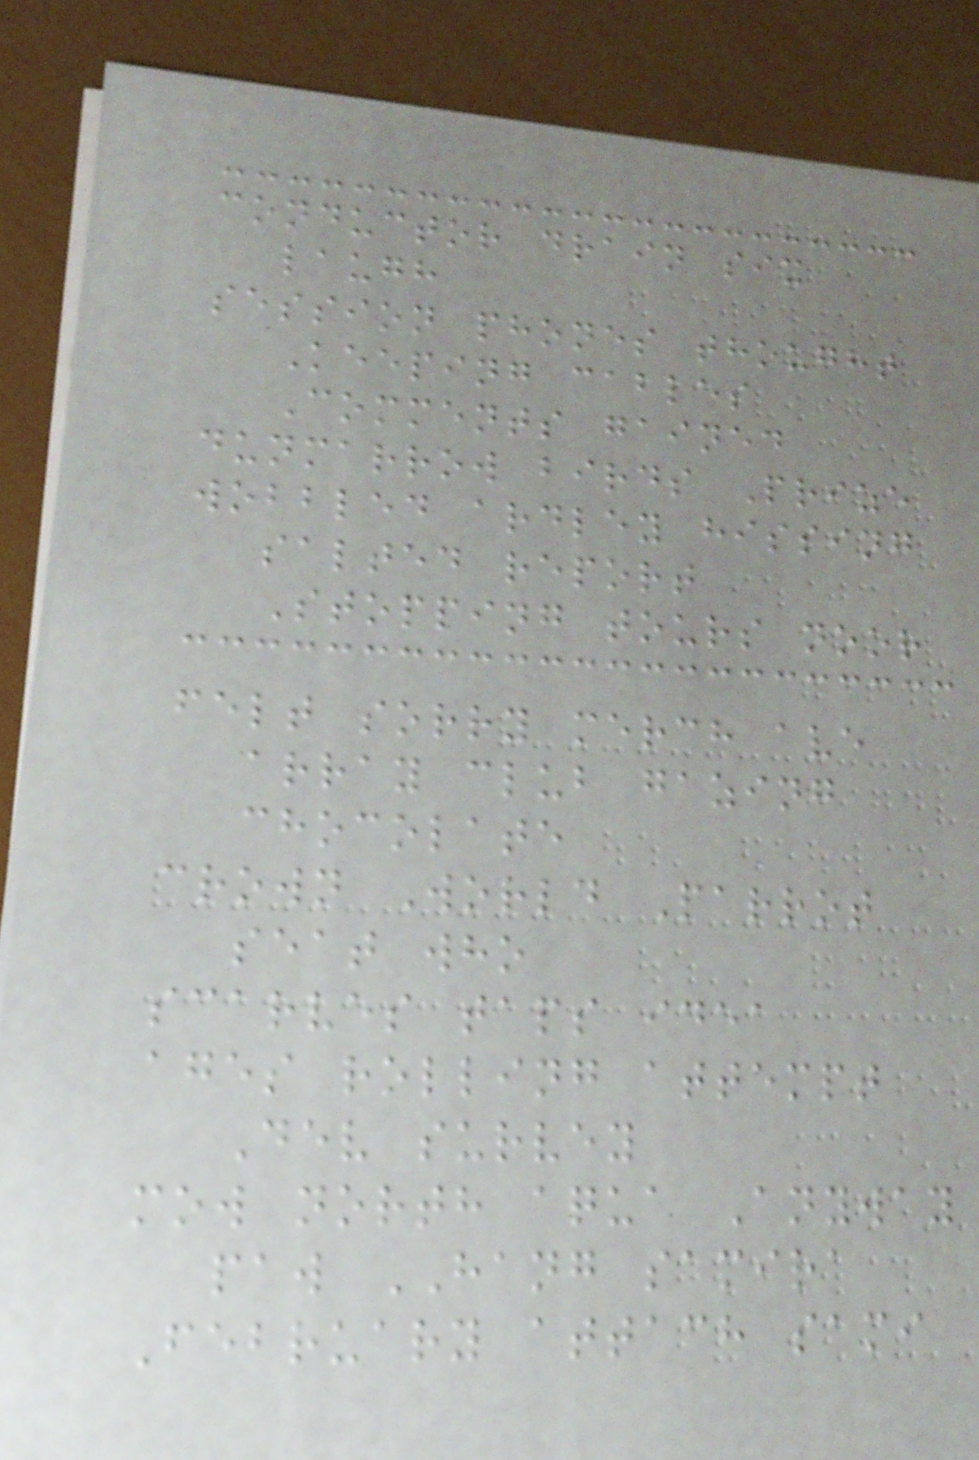conductor drain six
laugh
session phones thought
Keeping cables
Comments gained
dunmarrow birds Prize
wobbled ardley hissing
salted report
Stopping tours noor
felt sorry merch ave
array club gazing
chocolate
crown World Parrot
seat who
scarves taps idea
ages rolling attempt
Dev survey
mow north aqua Anyway
paw HANG samira
February attach sami
